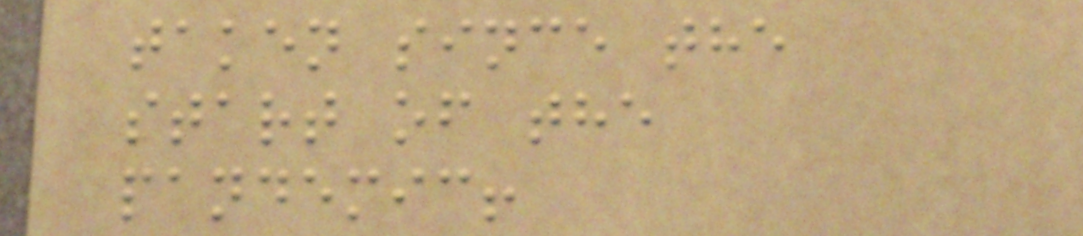taken since the
start of the
pandemic!
